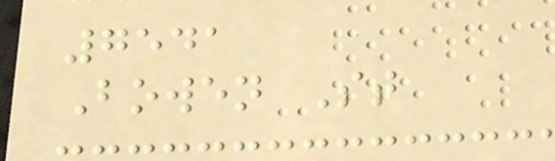7541
Bowen St
